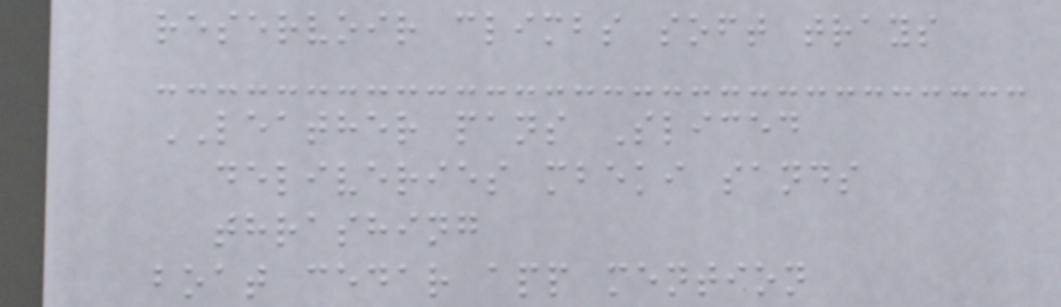reservoir climbs soft trays
LEATHER pans Sliced
deliveries mbeki sands
thrashing
boat cedar app mention
